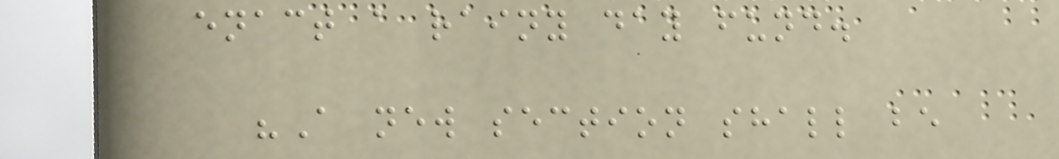enact a rainy day fund.
"A new section shall be
